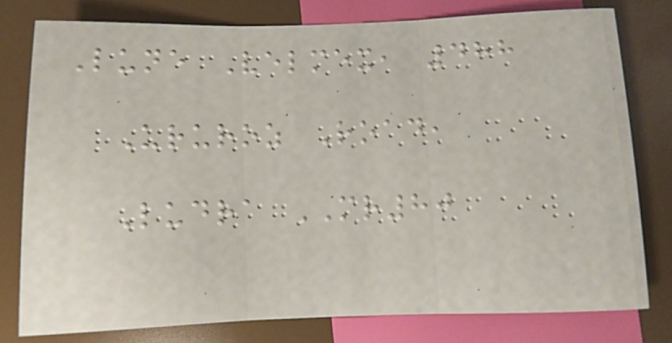Lune Velmex, 488
Ururoz Road,
Ludra MR80
